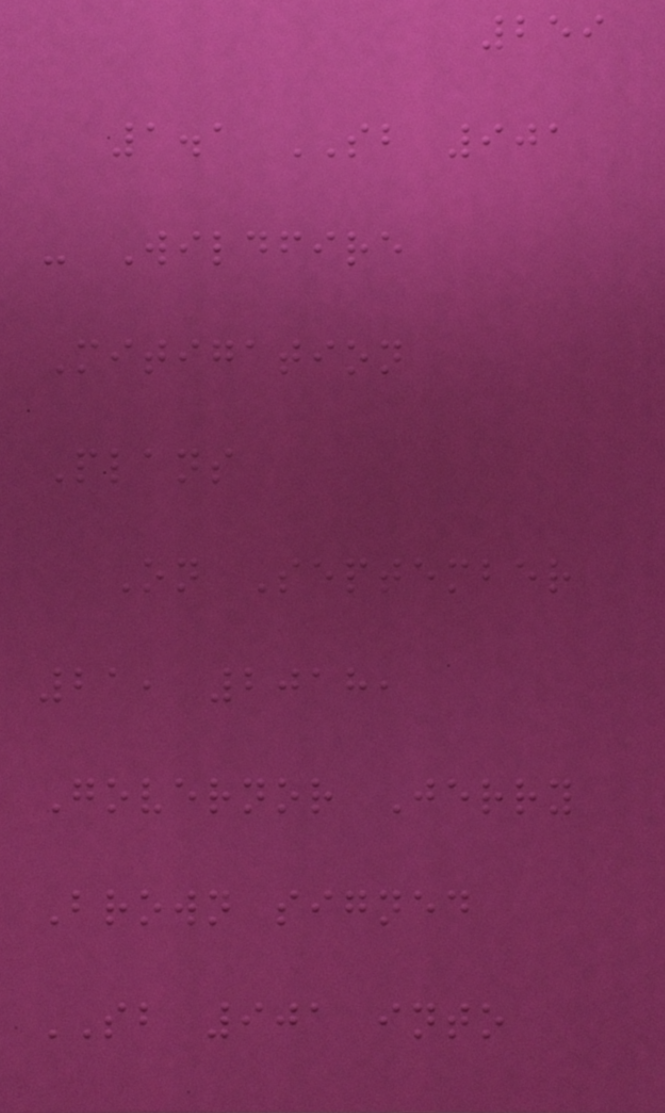259
1.1 SB 901
- Wildfire
Mitigation
Plans
On September
21, 2018,
Governor Jerry
Brown signed
SB 901 into
